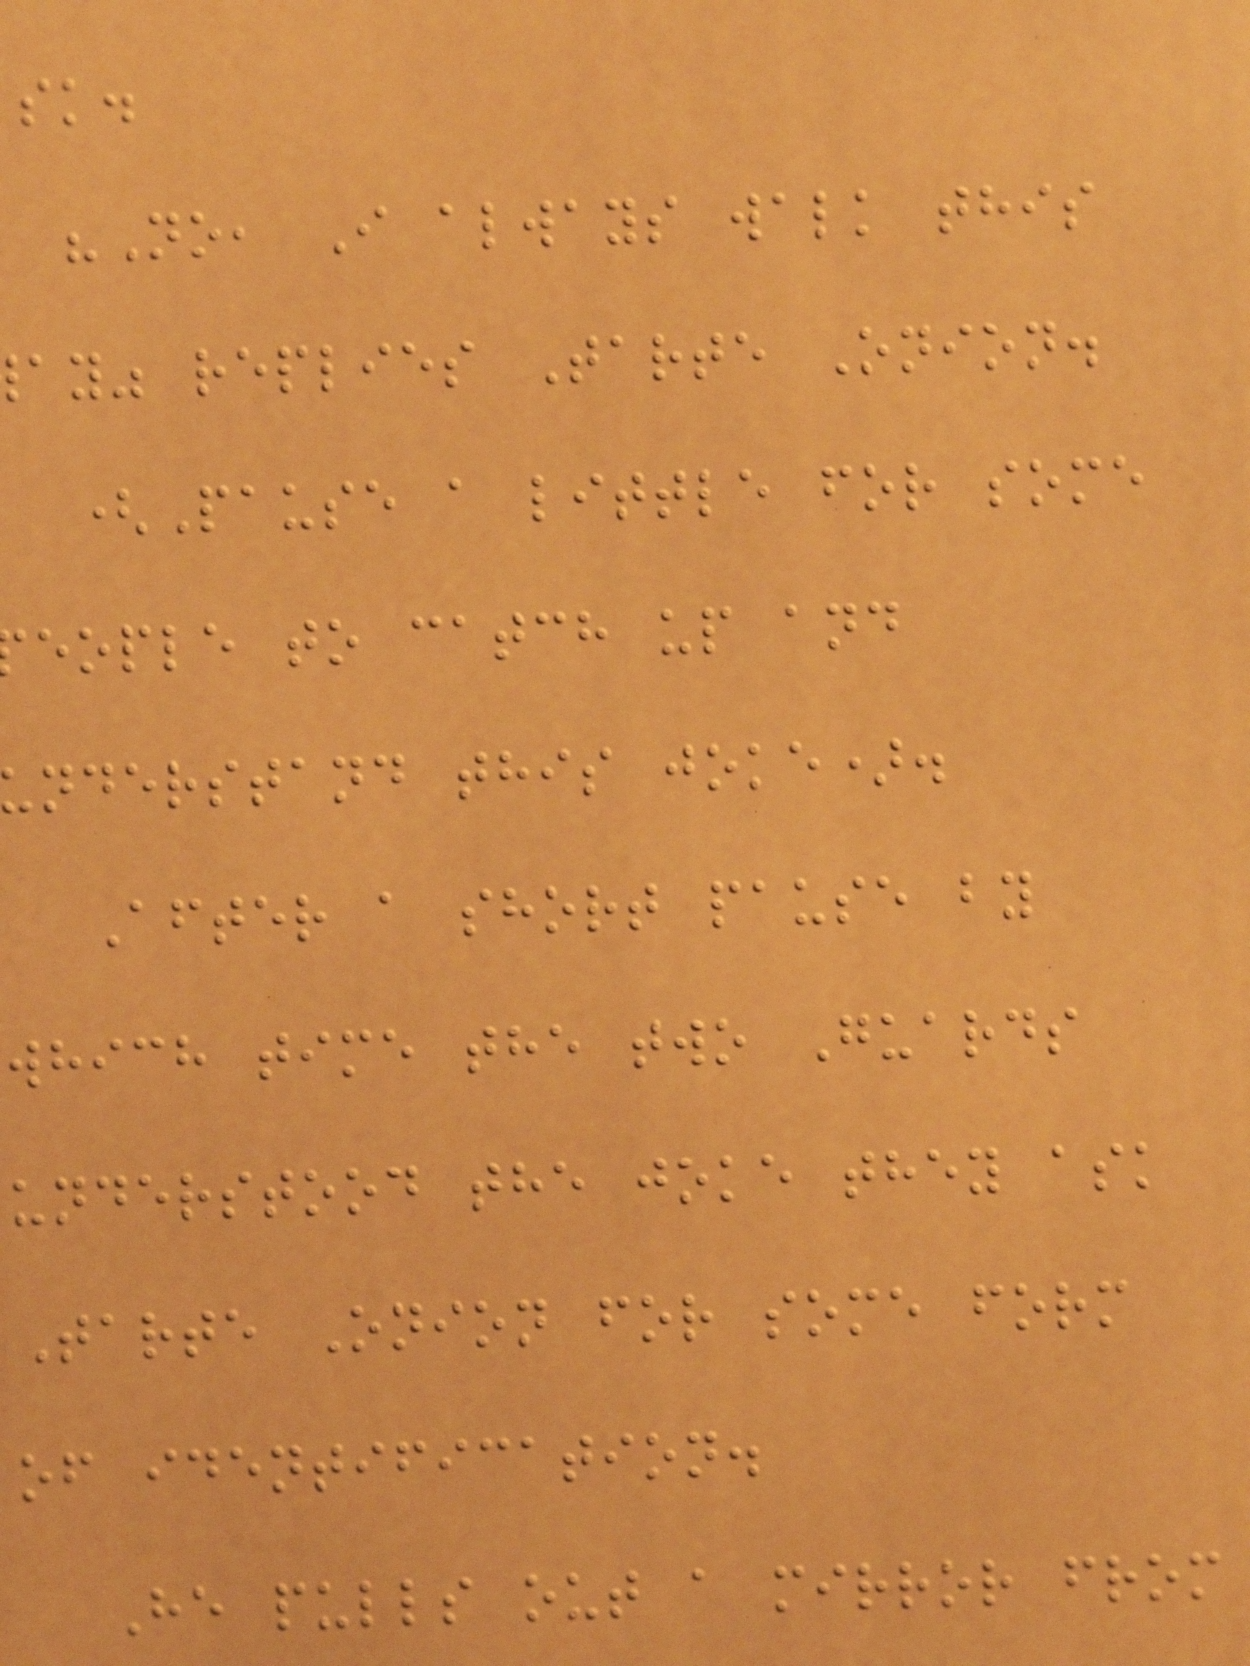"No, I always walk this
ay" replies Tarte Onion.
(Pause a little for some
eople to catch up and
nderstand this joke).
After a short pause by
which time the two Guards
understood the joke they ask
Tarte Onion for some form
of identification.
He pulls out a mirror from
